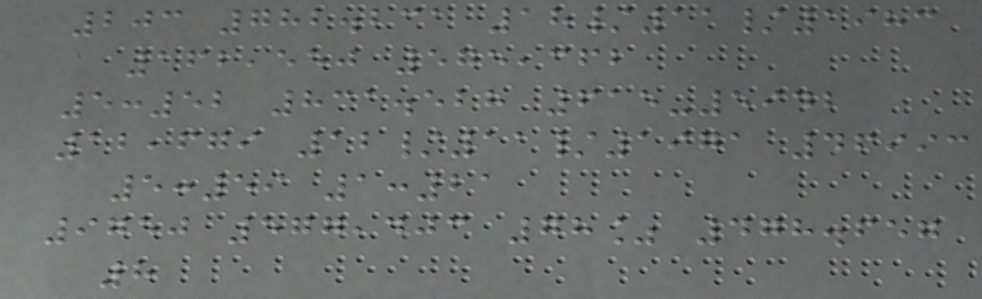203 782.231 18/11/1983
162,550 575,362
5:52 831.528 615-5942
12,679 12/11/1971 46993
5:59 1:21
9750 577,403 78% 478.657
8
